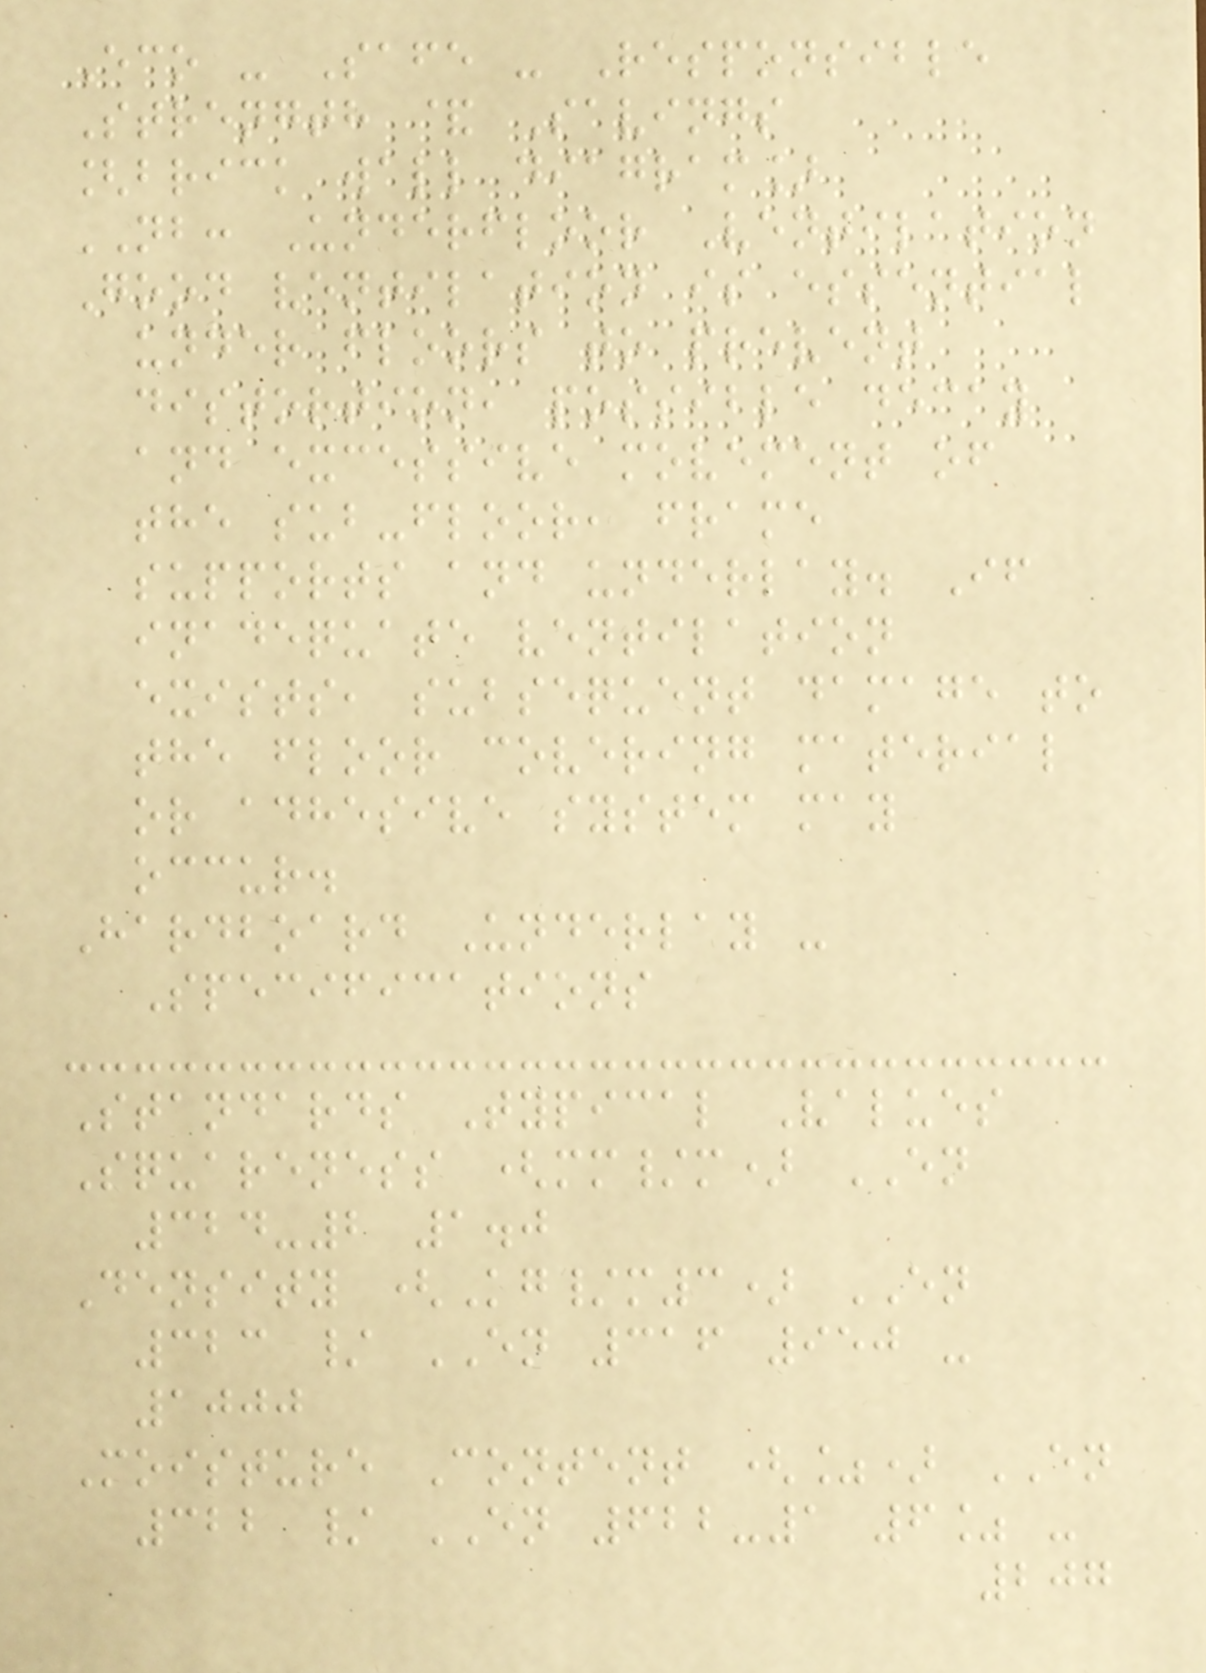Eco - Safe - Responsible
Strength & Savings
[brick wall diagram]
NB: Underfloor Ventilation
Good ventilation is essential
under floors to prevent
distortion, possible decay
and excessive movement of
the sub-floor, frame
supports and underlay. If
inadequate ventilation
exists, subsequent damage to
the floor covering material
or adhesive system may
occur.
Hardboard Underlay -
Specifications
Standards Typical Values
Squareness (mm/m) EN
324-2 1.0
Density (Kg/m3) EN
323 / EN 316 950 -
1000
Moisture Content (%) EN
322 / EN 622-1 6% -
207
